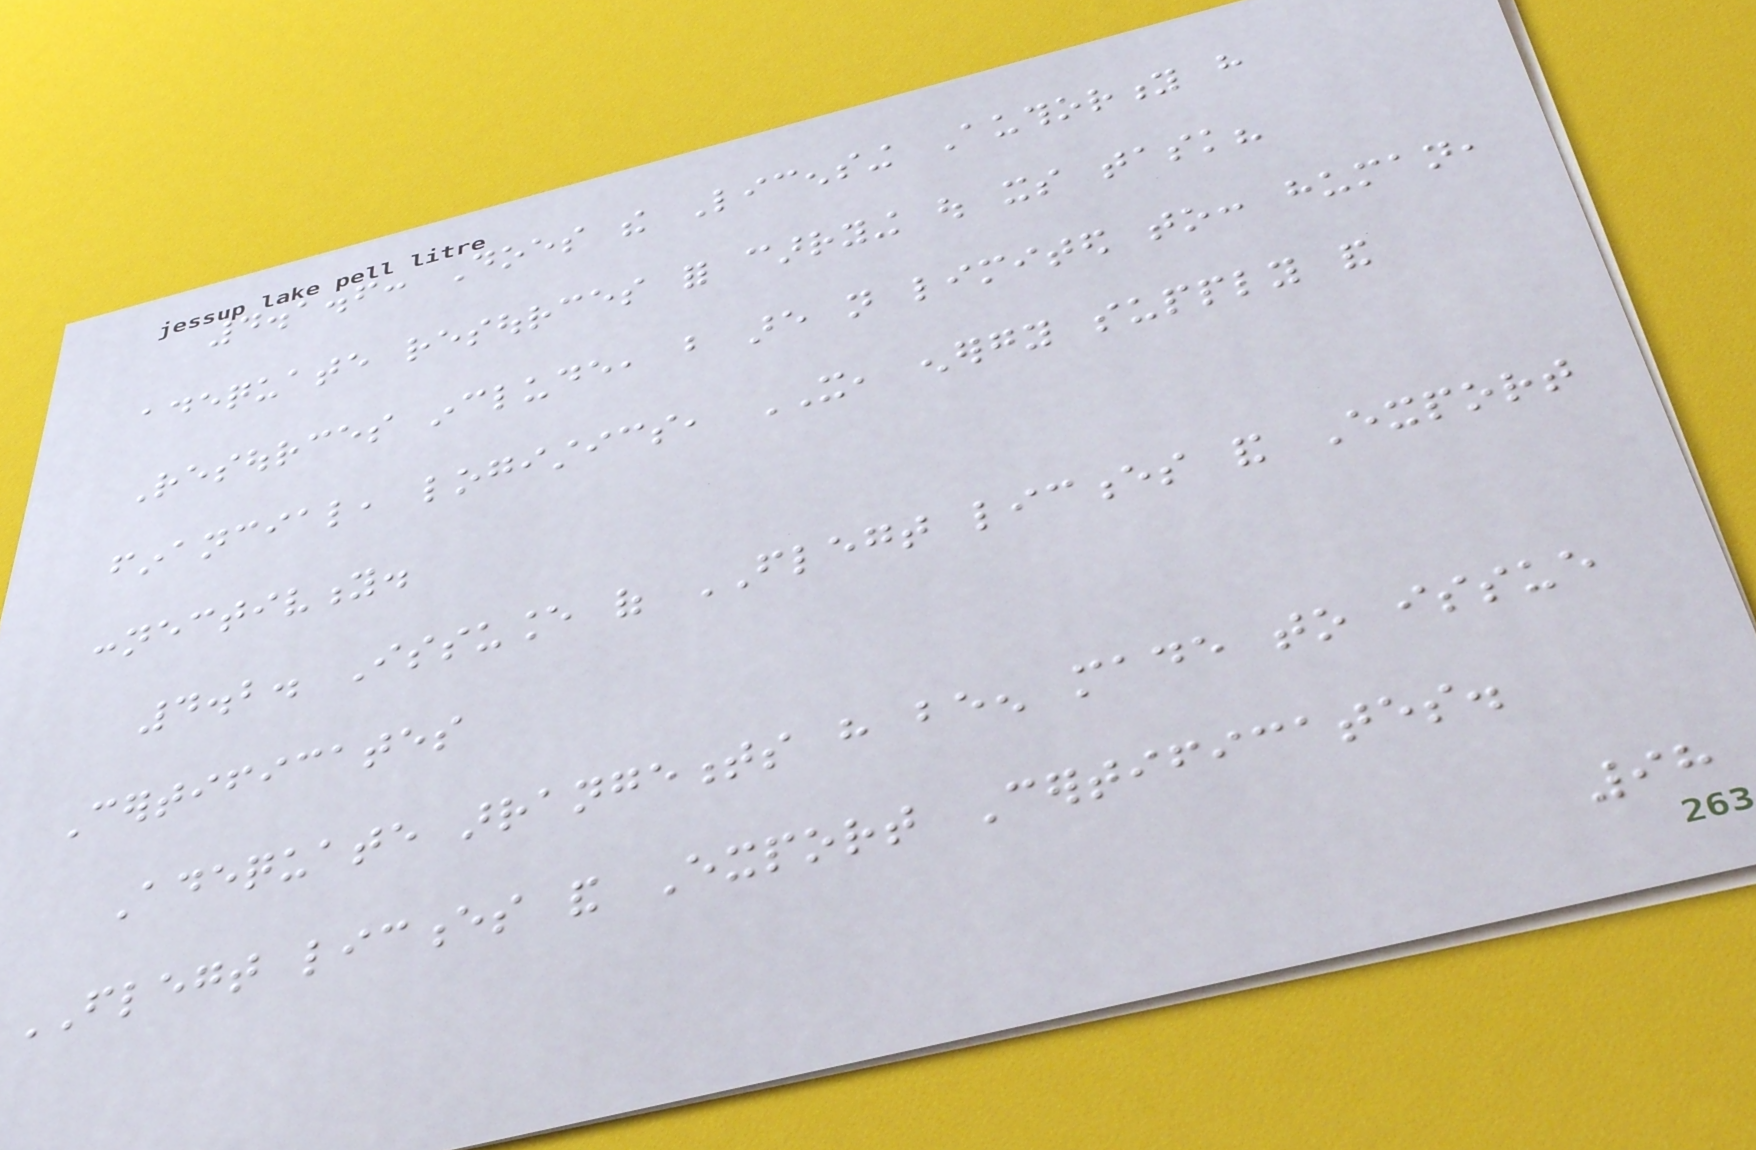4.1.6: Does the Licensing Authority have
adequate resources for carrying out its task?
Resources include, but are not limited to: human,
financial, logistics, IT, energy supply and
connectivity.
4.2. Issuance of FLEGT licences and Export
Certificates
Adequate arrangements have been made to issue
FLEGT licences and Export Certificates.
98
